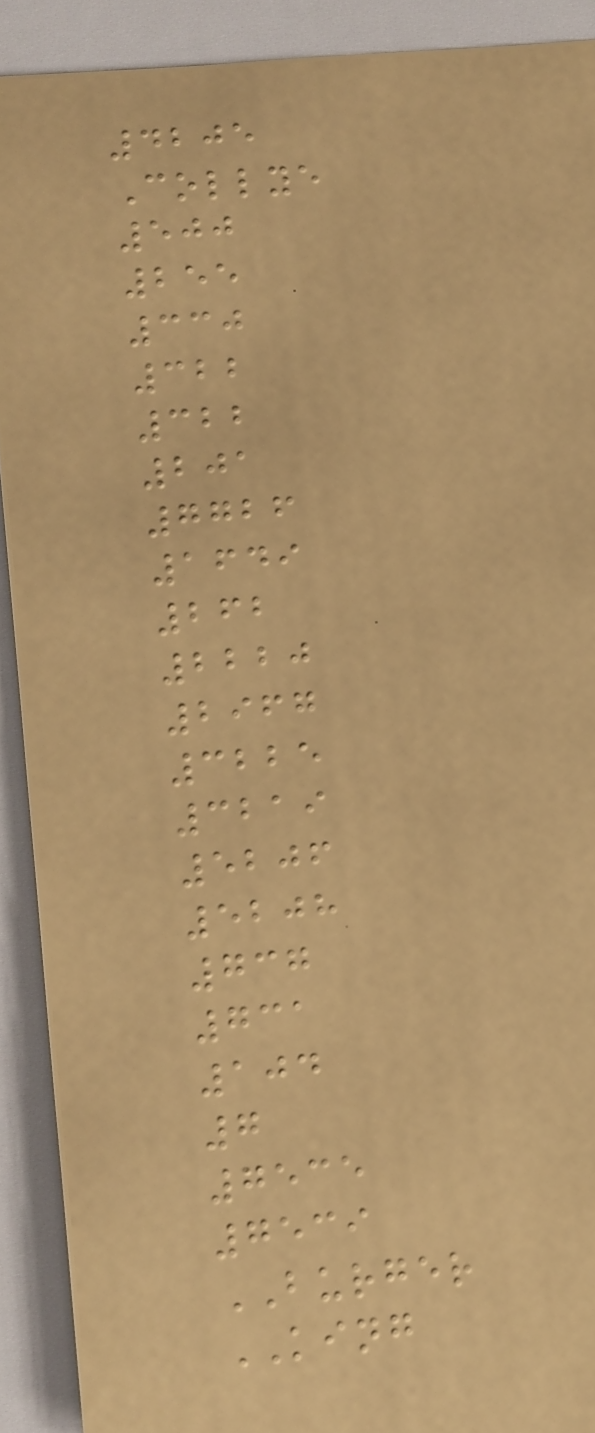4205
Collye
500
255
330
322
322
201
7726
1649
262
2220
2967
3225
3219
5206
5208
737
731
104
7
7535
7539
BURGER
KING
